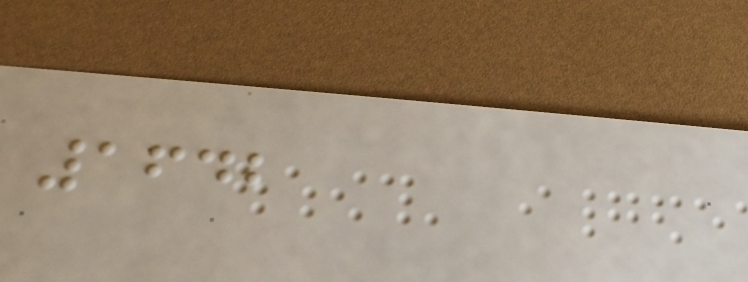1642
